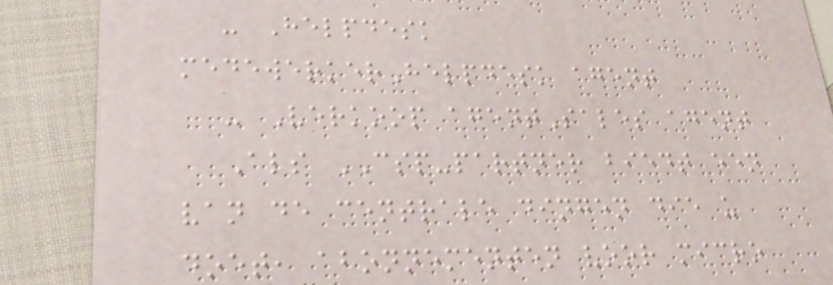- Helpdesk
medewerkerHelpdesk agent
- Verkoop agentSales agent
Als CSP-partner biedt een
van de centrale dingen die u
doet, abonnementen voor micro
